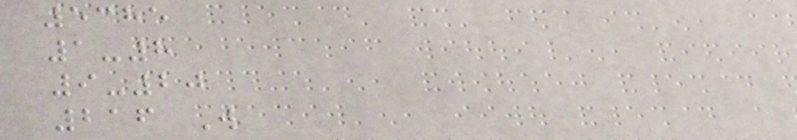5385
1-8
9-20
216 W
